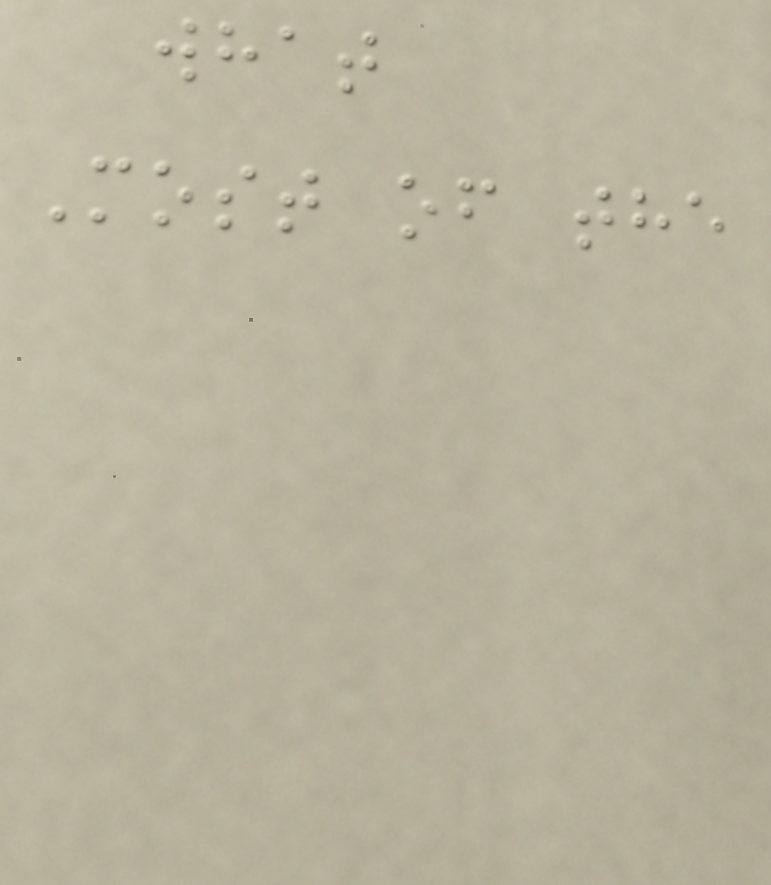what
Most of the
